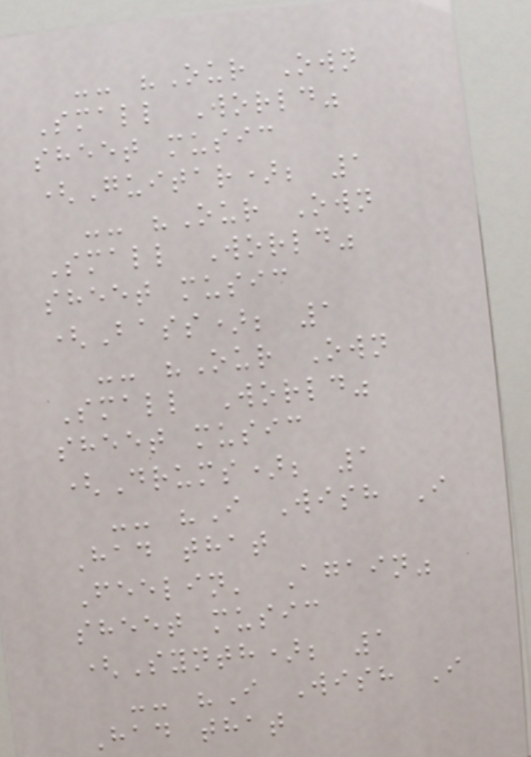-- "Our Own
Small World"
sheet music
(Guitar); 1
-- "Our Own
Small World"
sheet music
(Bass); 1
-- "Our Own
Small World"
sheet music
(Drums); 1
-- "I Wish I
Had that
Feelin' Again"
sheet music
(Synth); 1
-- "I Wish I
Had that
